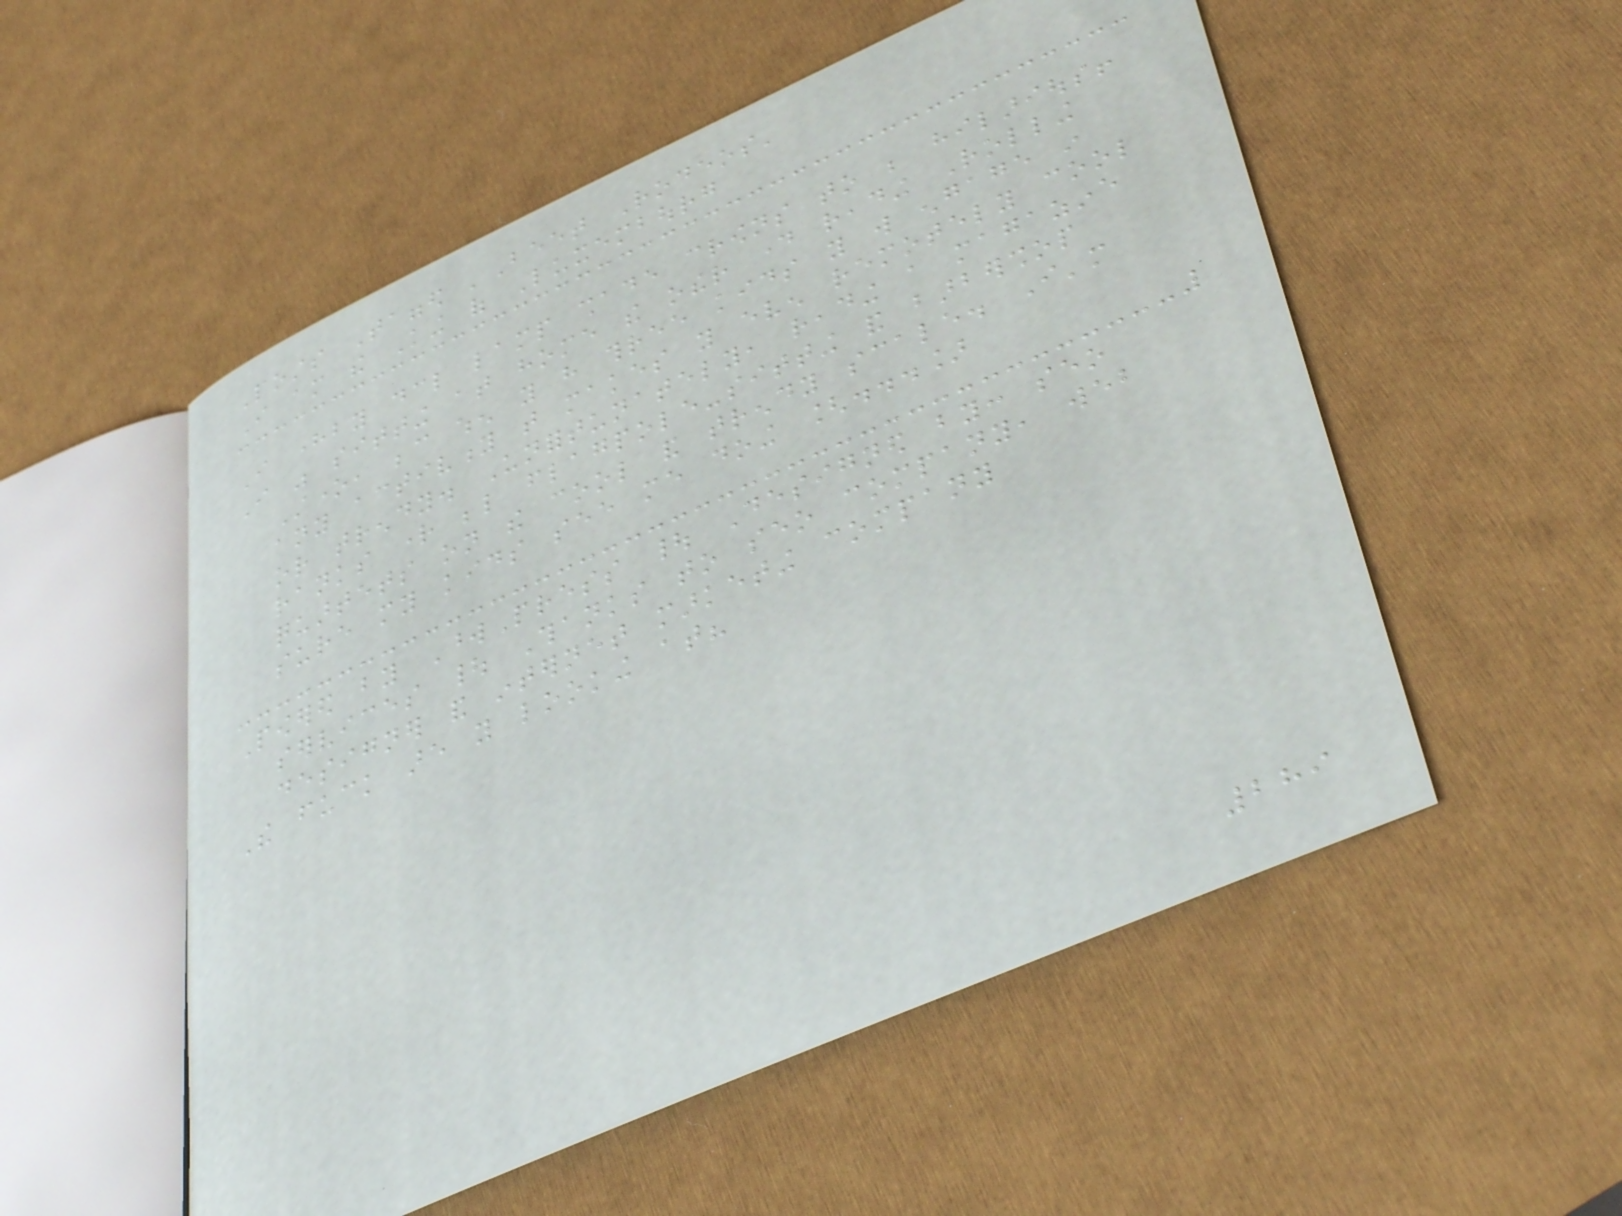Posts Tagged 'Beet Rodeos'
I am the King of Luxembourg
I hereby declare lamp shade crowns to be hilarious!
I was sitting at home the other day reading Rolling
Stone, because when you have three kids you will engage in
any activity that makes you even remotely cool
or trendy. Unfortunately, reading a magazine
ranks right below flagpole-sitting and barbershop
quartets on the cool and trendy scale. I'm
sure my kids see me doing [...]
Powered by WordPress | Designed by: seo
services | Thanks to seo company, web
designer and internet marketing company
The fuck are you looking at?
289
